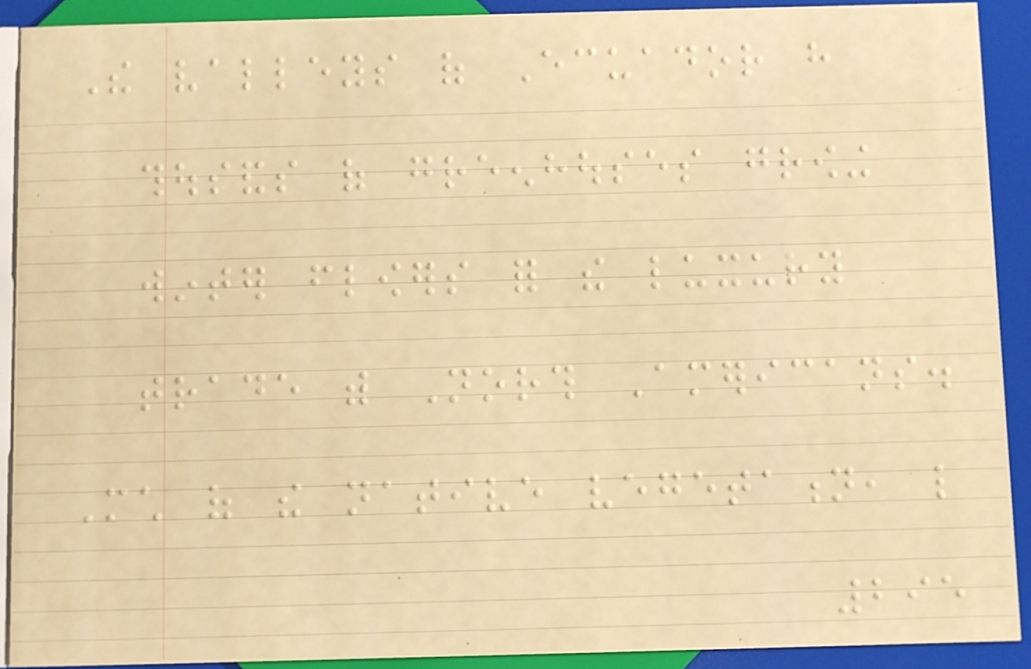The valleys of Ecuador have
thousands of greenhouses growing
winter flowers for the luxury
trade with North Americans.
Much of the native vegetation, like
295
